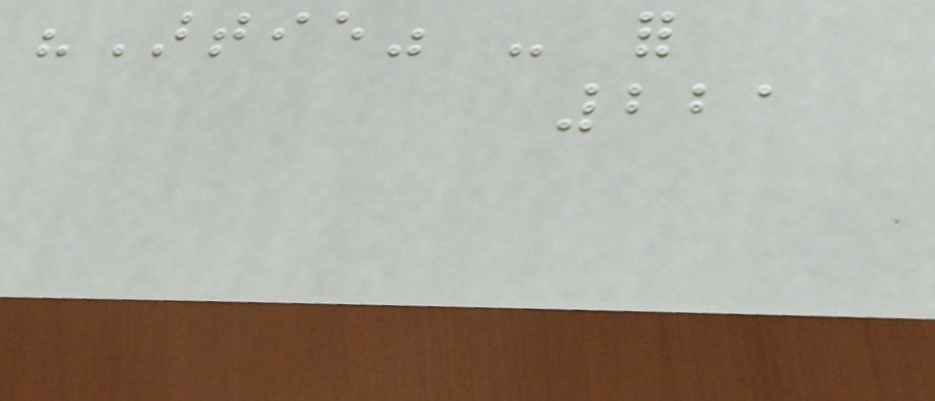"Artie" - for
221
